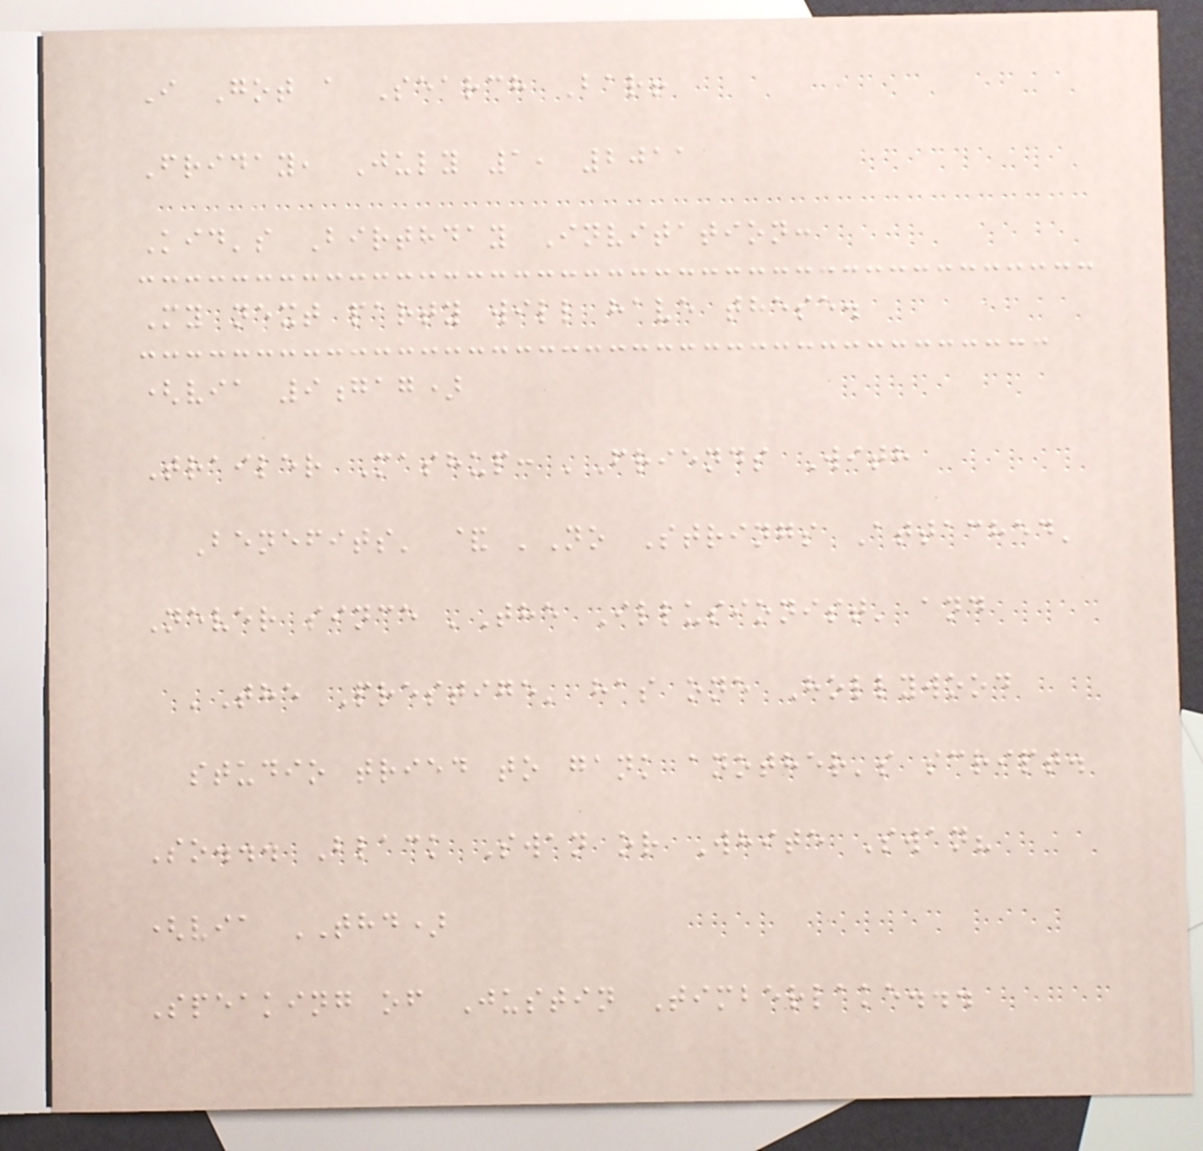I Got a Search Bar!
Friday, July 1, 2011
Kid's Birthday Invitation:
My next party will have these.
(via 9gag)
Trailer Mashup: 'Friends With
Benefits' & 'No Strings Attached'
Never since 'The Illusionist' and
'The Prestige' has one Hollywood
studio tried to gank another's script.
So... Black Swan or White Swan?
(via THD)
Speaking of Justin Timberlake...
